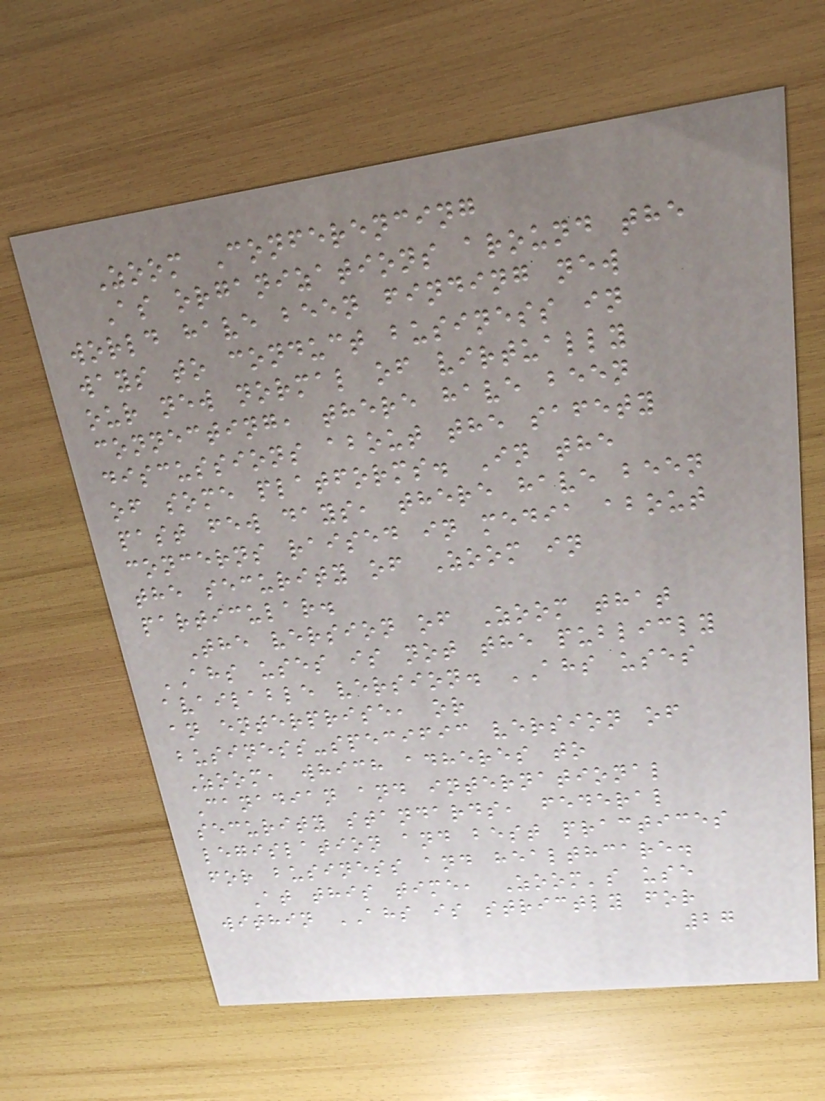Zoom Conferencing
As organizations around the
world have been finding new
ways to conduct business in
our new normal of virtually
connecting, there have been
discussions about the safety
of some platforms. In the
past few days, there have been
concerns raised in media about
the security of Zoom in
particular.
The version of Zoom that
AHS uses is not the publicly
available version. AHS uses
an enterprise, or
business-specific version of
Zoom, which adheres to
Canadian and international
security standards, federal
legislation and best practices
for business and healthcare.
At this time, Zoom's use
within AHS is strictly for
27
